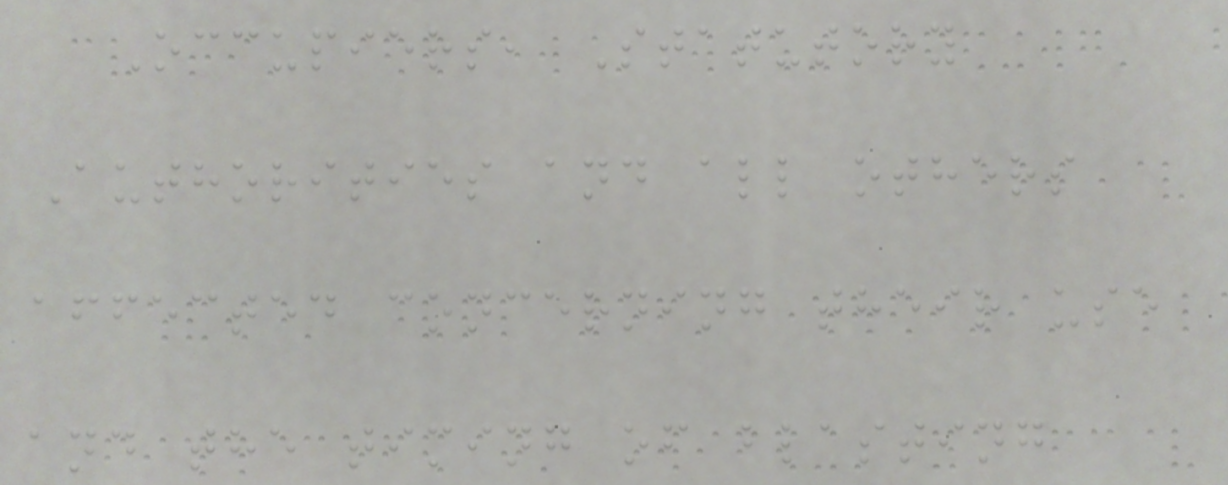Occupiers, Statutory
Authorities and all others
affected concerning their use
and the timing of blasting
